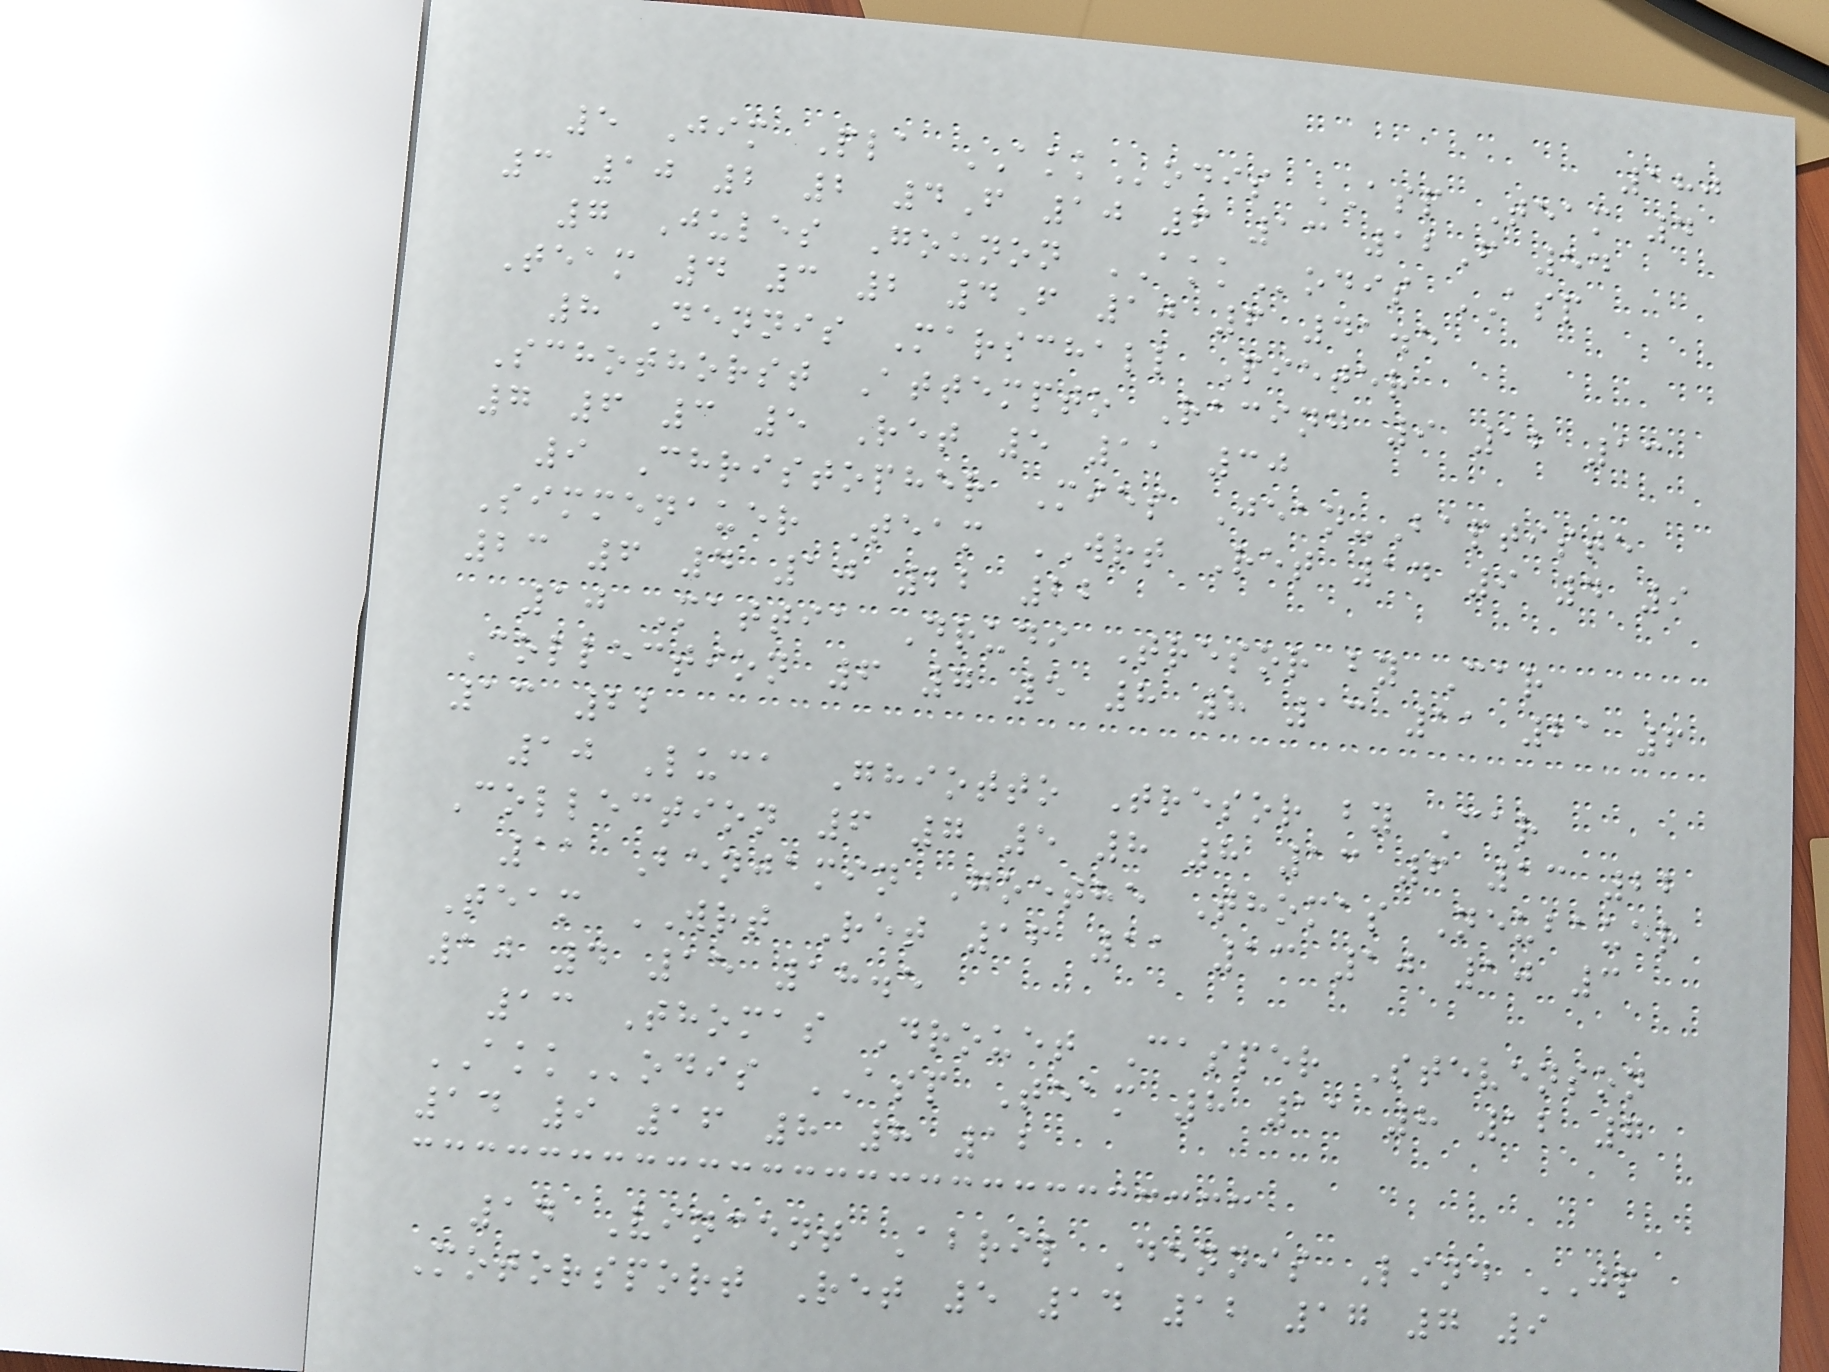180
5 Jim Pla AKKodis ASP Team 4
3 10 2 2 4F 10 6 13 12F 54
7 Jules Gounon AKKodis ASP
Team 4 3 2 4F 10 6 41.5
8 Dennis Marschall Pieter
Schothorst Attempto Racing 9 12 13
7 6 3 5 Ret 5 11 30
9 Christopher Mies Jean-Baptiste
Simmenauer Team WRT Ret 14 9 4 9
23 6 4 10 22 22
10 Mattia Drudi Tresor by Car
Collection 6 7 5 8 8 13 11 21 6
13 22
10 Luca Ghiotto Tresor by Car
Collection 6 7 5 8 8 13 6 13 22
11 Benjamin Goethe Thomas Neubauer
Team WRT Ret 16 11 13 10 10 3
10 4 15 18.5
13 Thomas Drouet Casper Stevenson
AKKodis ASP Team 8 11 8 12 7
14 9 16 8 8 12
14 Vincent Abril Dennis Lind JP
Motorsport Ret 5 14 12 17 7 9
